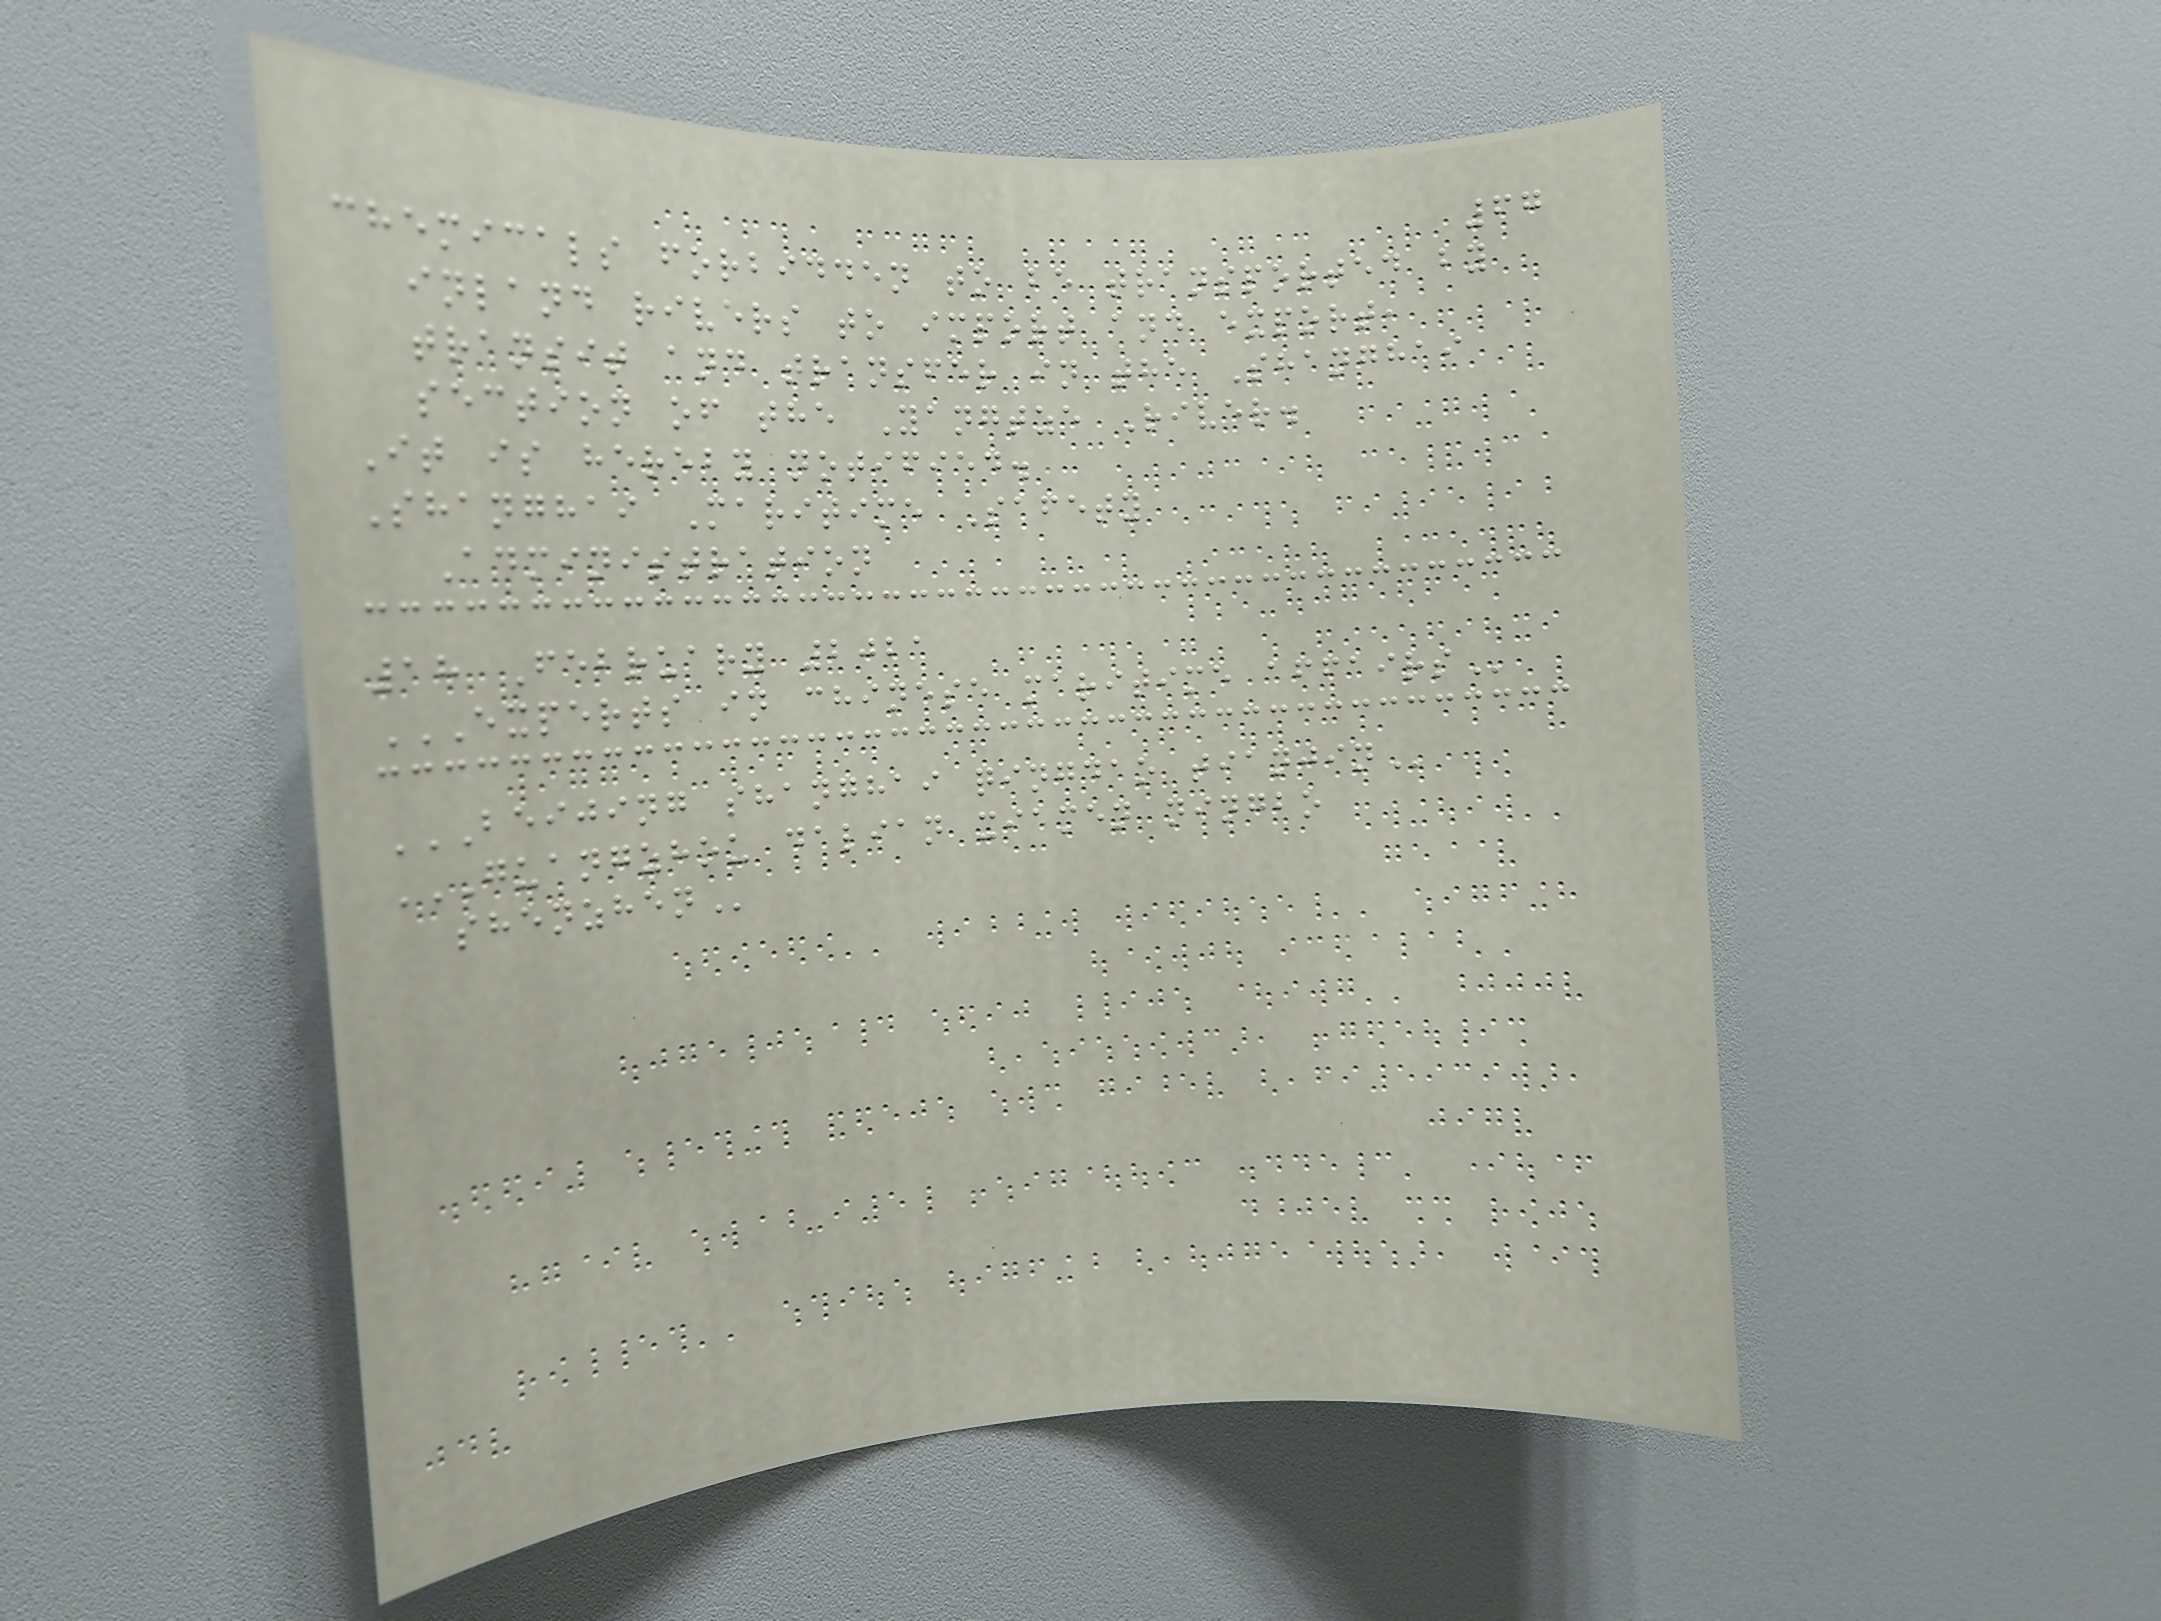67
chemicals forbidden to be transported by
inland rivers to import and export,
transit and transfer in the Shanghai
section of the Yangtze River.
It is hereby notified.
Shanghai Maritime Safety
Administration
18 February 2021
EXPERTS IN CHINESE MARITIME AFFAIRS
BEIJING SHANGHAI QINGDAO TIANJIN
GUANGZHOU DALIAN XIAMEN NINGBO
SHENZHEN
